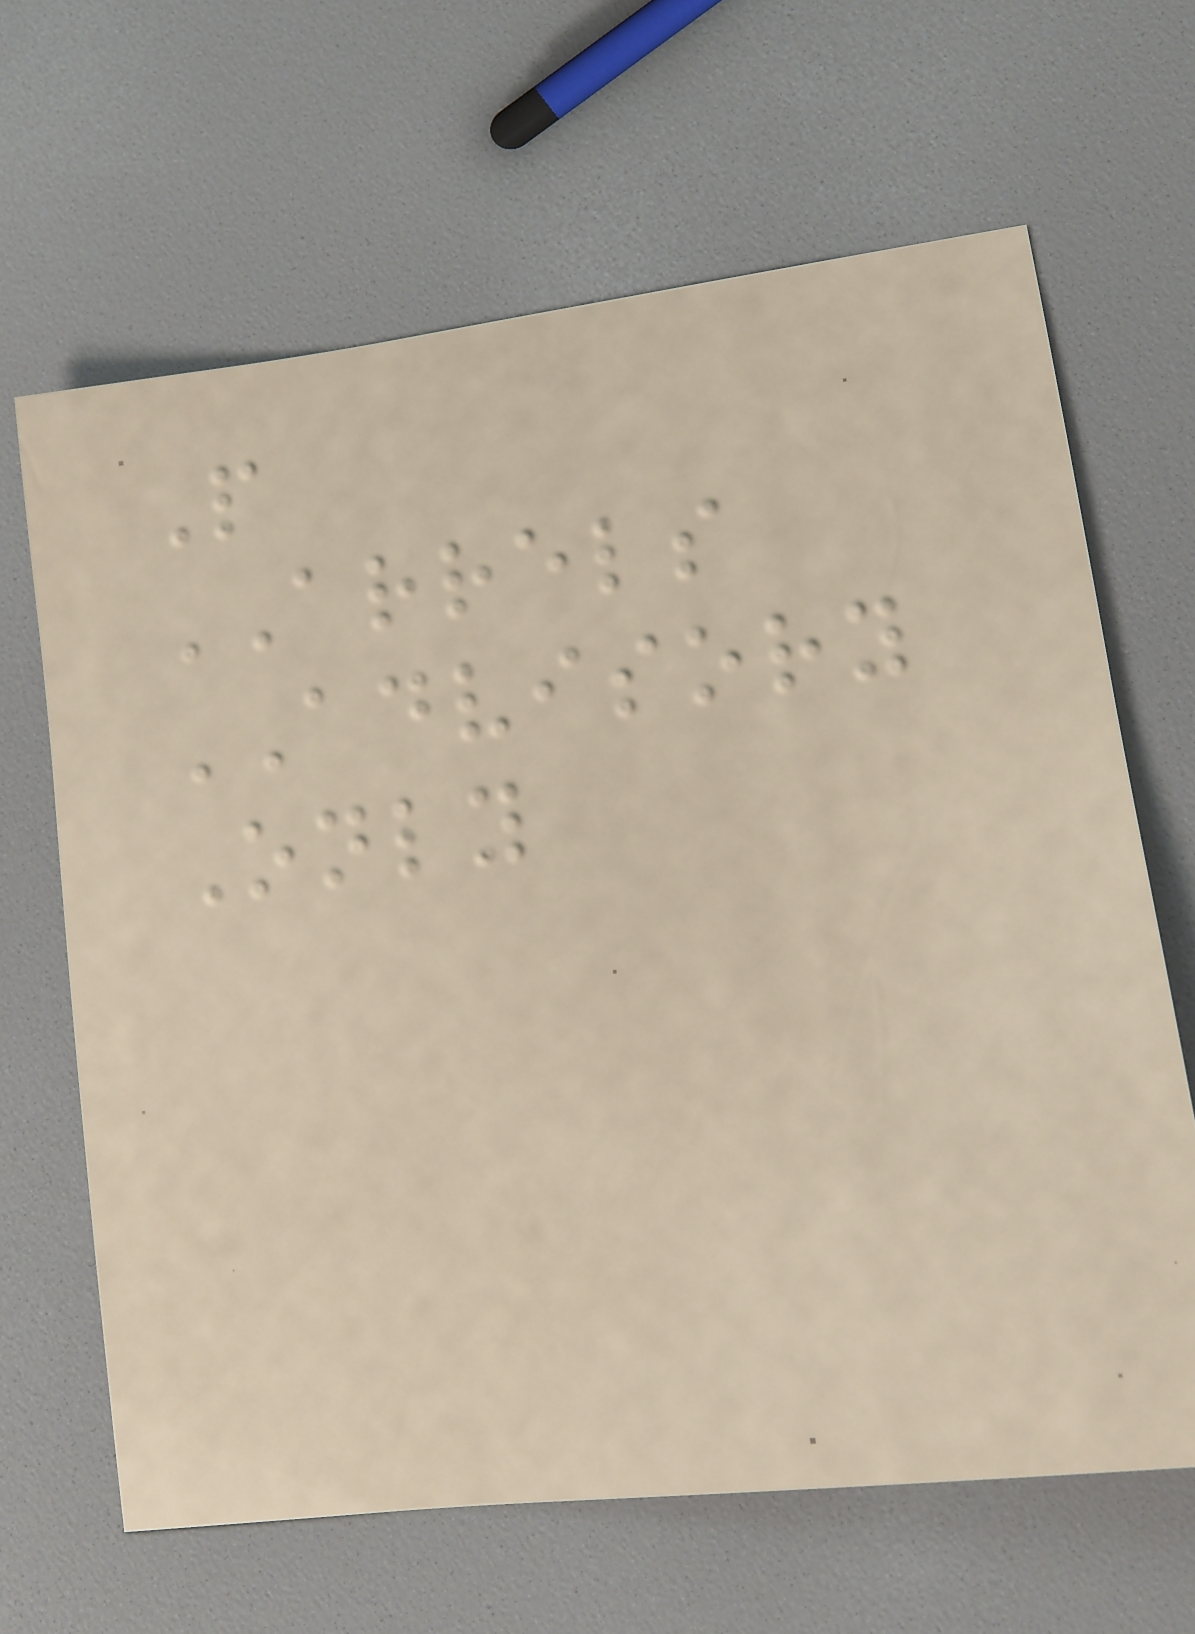P
ARRELS
ADVISORY
Only
